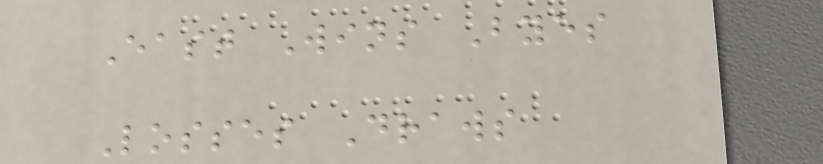East Wins Byes
Losses Draws
